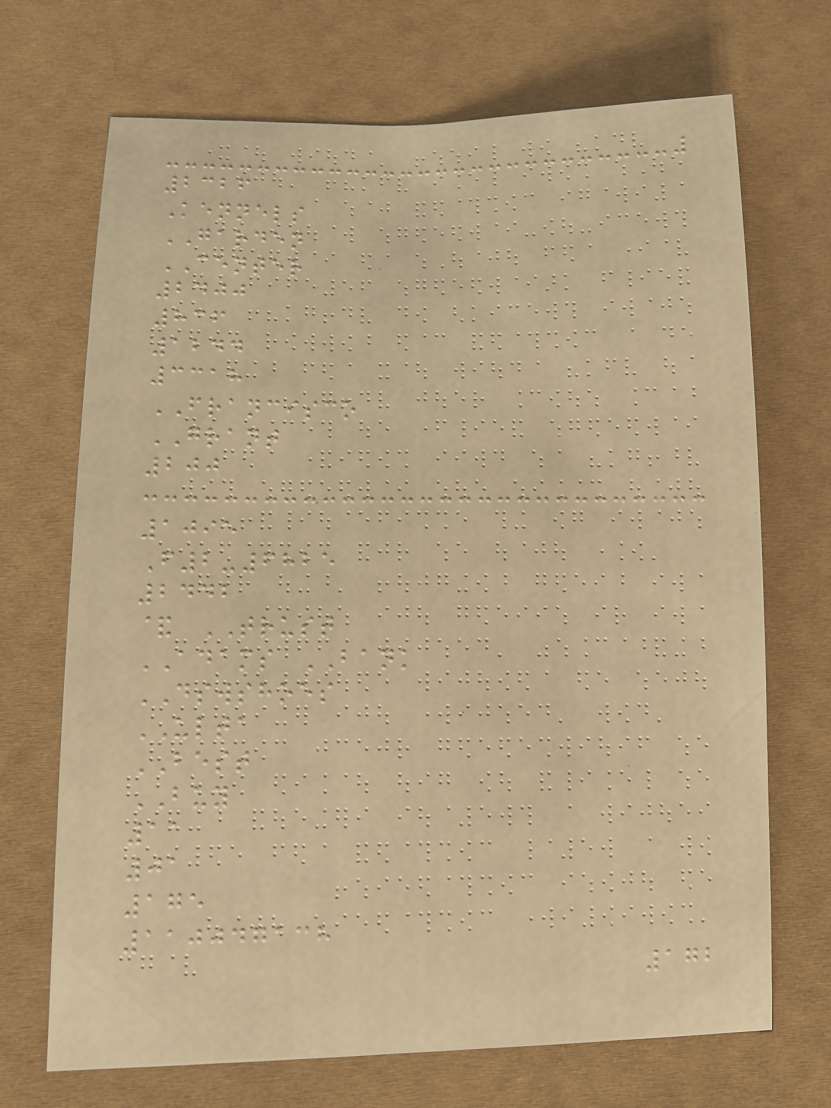2326
Kennels
GARDEN
CENTER
2400
836
1244
3318
FRANCISCO
GRANT
200
1095
F2-6825
2442
& TRUST
ADAMS BANK
DSWSHOES
ULTA
BEST
BUY
11
01
175
110047138
172
